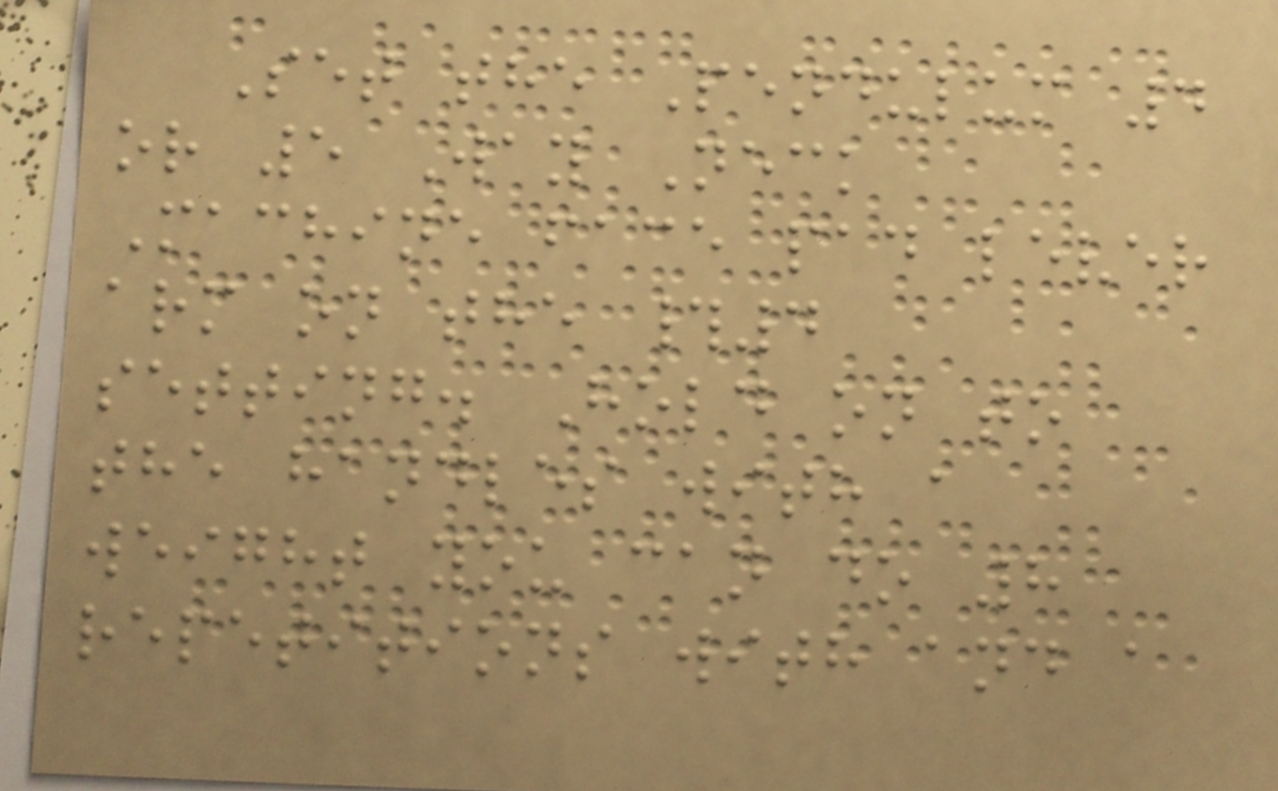Set the Pendulum 4
or 5 Way Neck
Machine face pad lever
arm on the #4
setting. Hold on to
the handles with a
weight you can do 8
repetitions with and a
